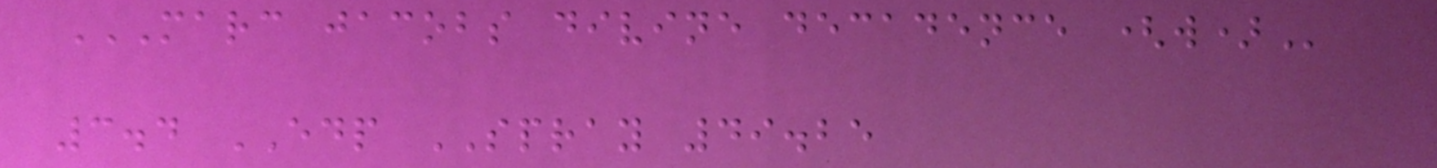MARC JACOBS DIVINE DECADENCE (W)
3.4 EDP SPRAY 49.25
